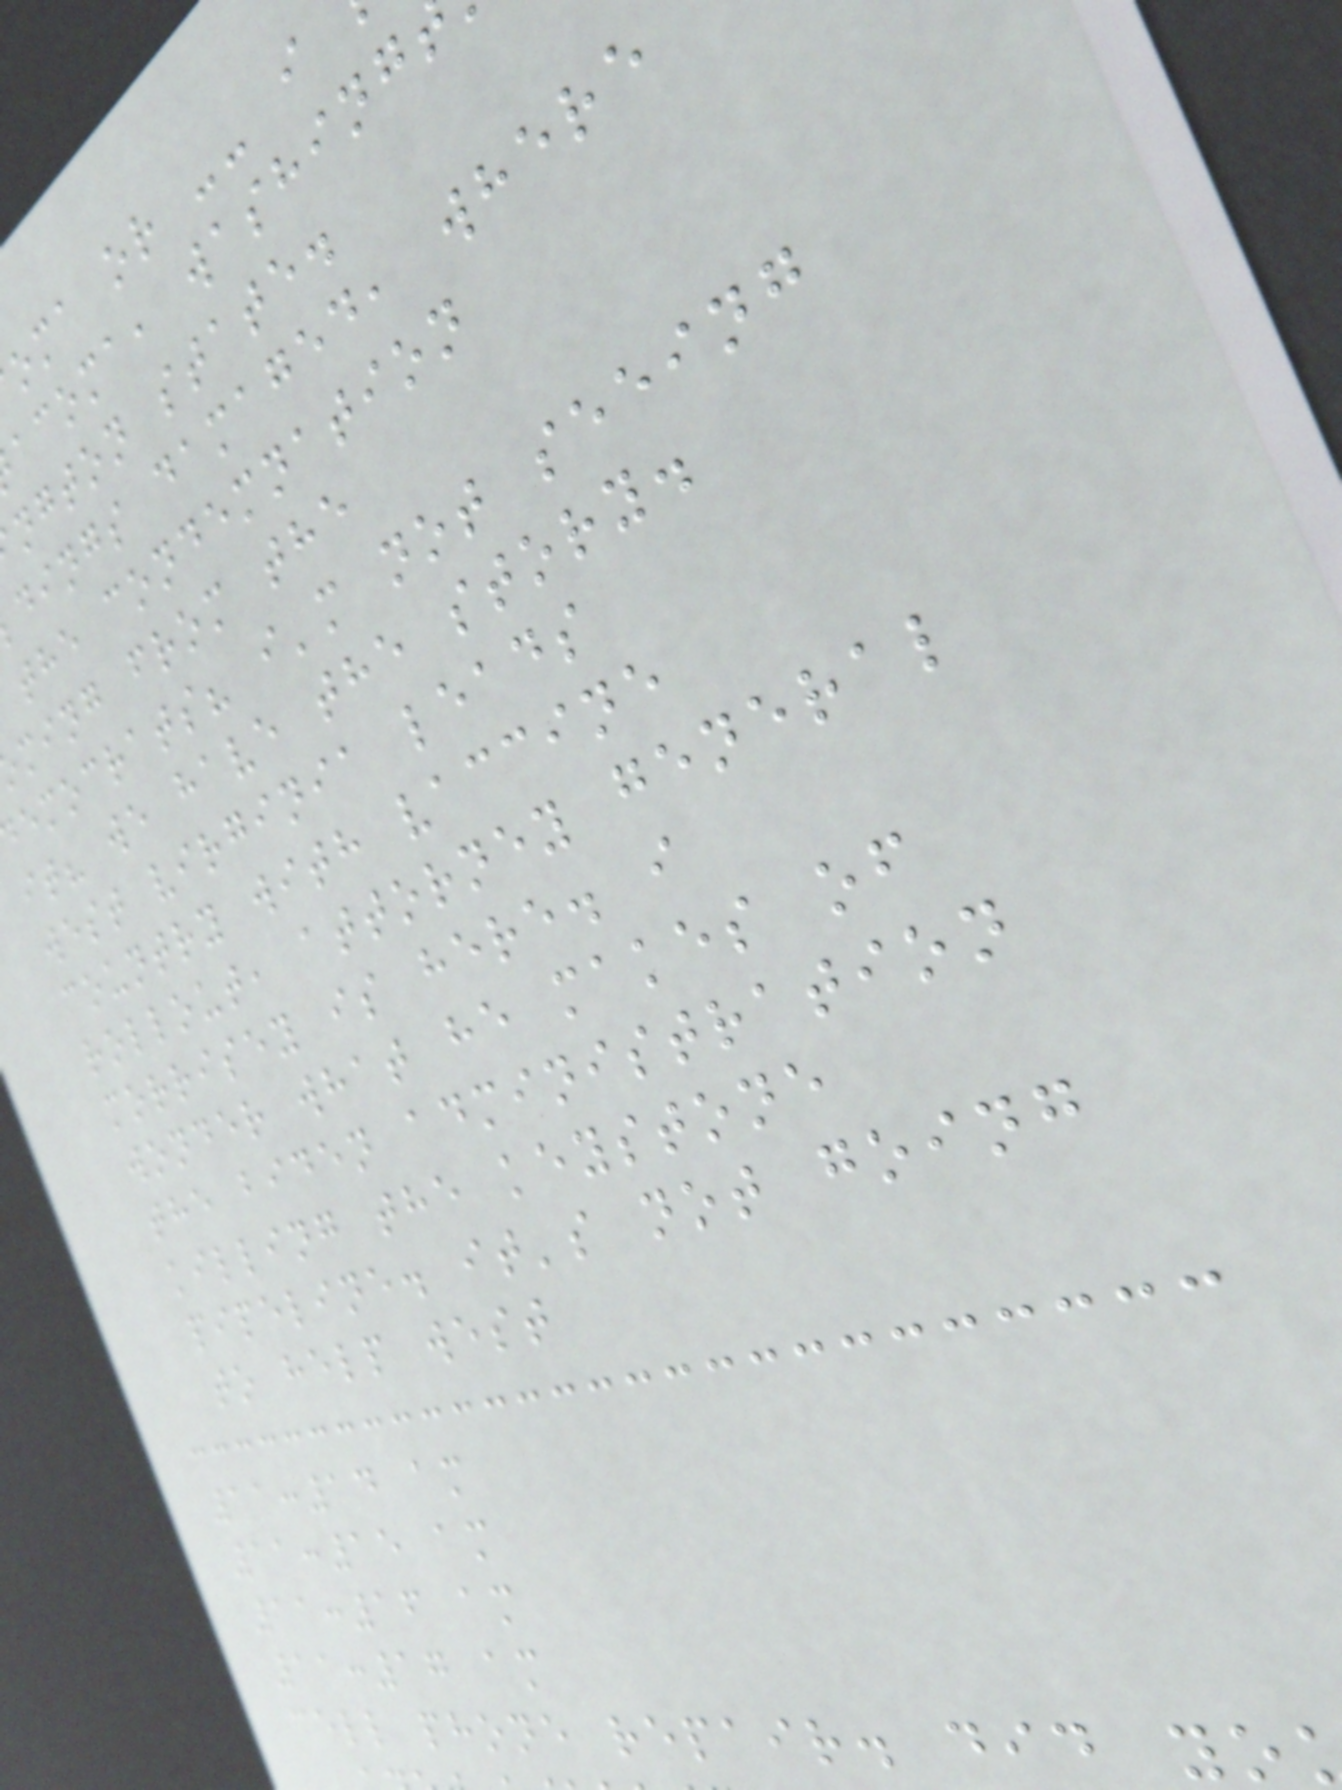oma or -- i
acoma, washing
ngton state.
dings damaged, where
the condemnation
ming from the
emocrats? i'm not seeing
it? we have the story.
west virginia leads
country with vaccine
rollout, attorney general
morrisey is here. i
wonder what he makes of
the biden administration
killing the keystone
pipeline. it's not going
to help west
11:14 am
11:15 am
11:16 am
11:17 am
cell phone repair. did yo
